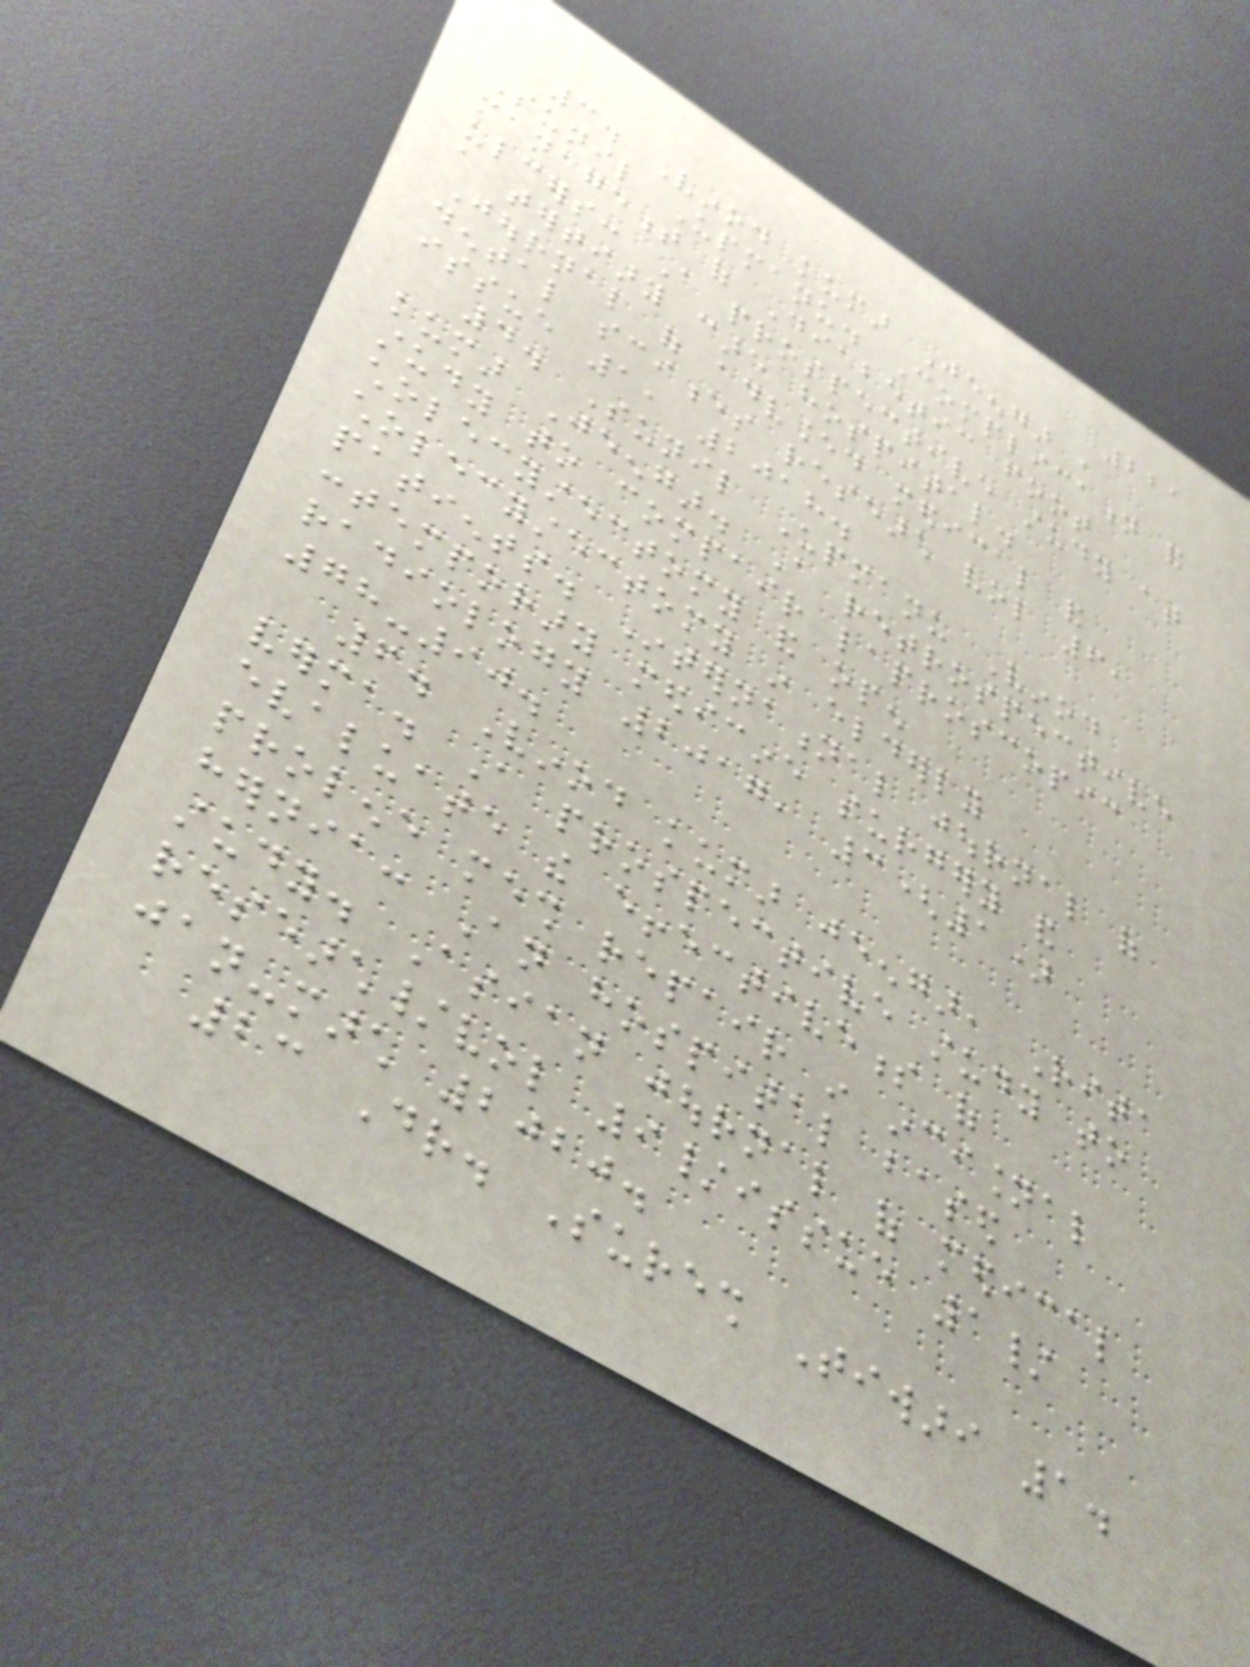221
3. Vinod kumar Jeengar ,
Sunil Upmanu. Complication and
management of Diabetic foot
ulcers: A prospective study at
a tertiary care hospital.
Journal of advanced medical and
dental sciences research vol 6,
issue 1, 2018.
4. Sunil Upmanu Vinod
kumar Jeengar. A retrospective
study to compair laproscopic
cholecystectomy and open
cholecystectomy in elderly
patients. International journal of
contemporary medicine surgery and
radiology 2017, 3(1)
78-90.
6. Vinod kumar jeengar, Rita
verma. A prospective study to
evaluate the effectiveness of
prolene mesh repair in incisional
hernia: An hospital based
study. Asian journal of medical
research/vol 9/issue 1/
jan-march 2020.
23 Dr. Suresh Tiwari 1.
